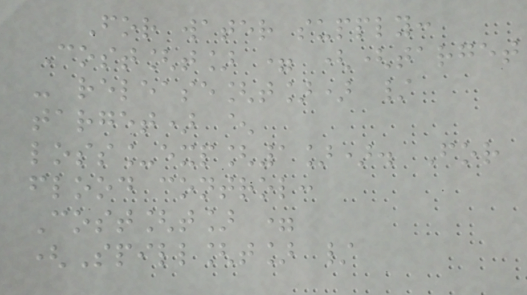For water supply:
Cost[t] = ((target
- release[t]) /
target) ^
loss_exp[1]). For
flood control:
Cost[t] =
(Spill[t] /
